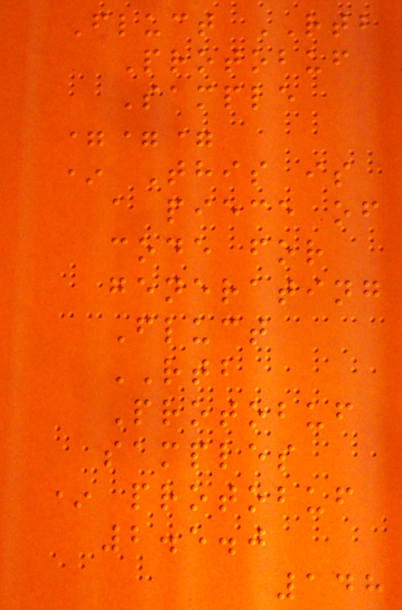Fluct RTB
Protobuf
Sample
===
* This is
a piece of
code for
generating
Fluct
RTB
Protobuf
samples
* protobuf
2.5.0
148
